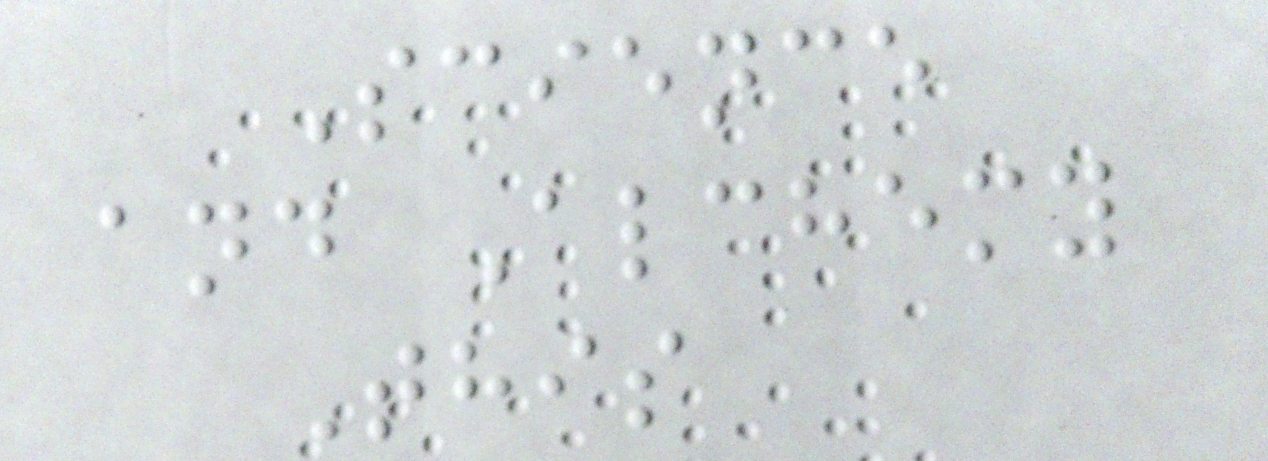Science
and Alchemy
This
